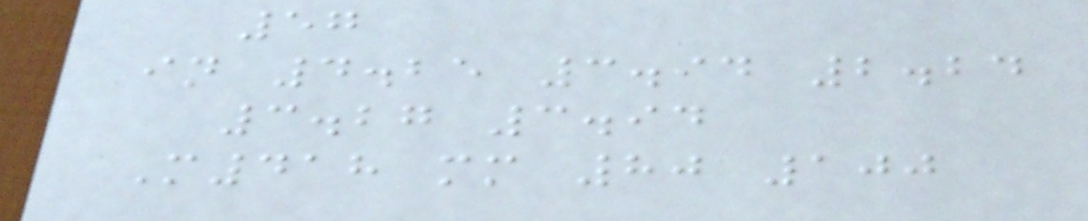57
in 4.25 3.94 2.24
3.27 3.94
M418 mm 80 100
